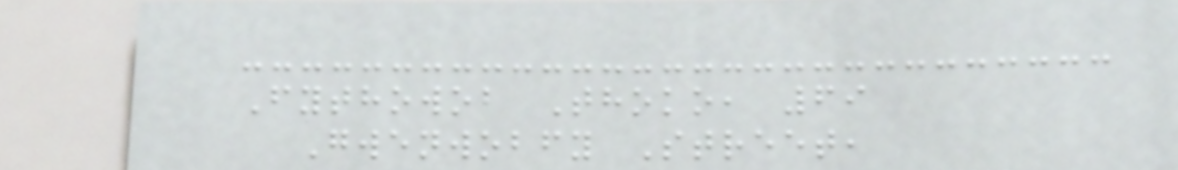Fythowob Thoko, 69
Gwenwobfy Street,
